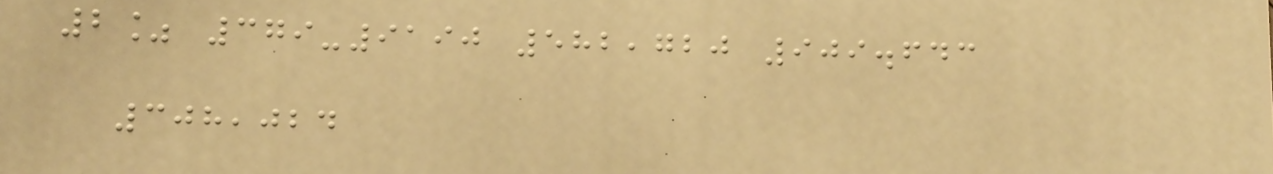2% 379-9190 582,720 909.643
308,024
